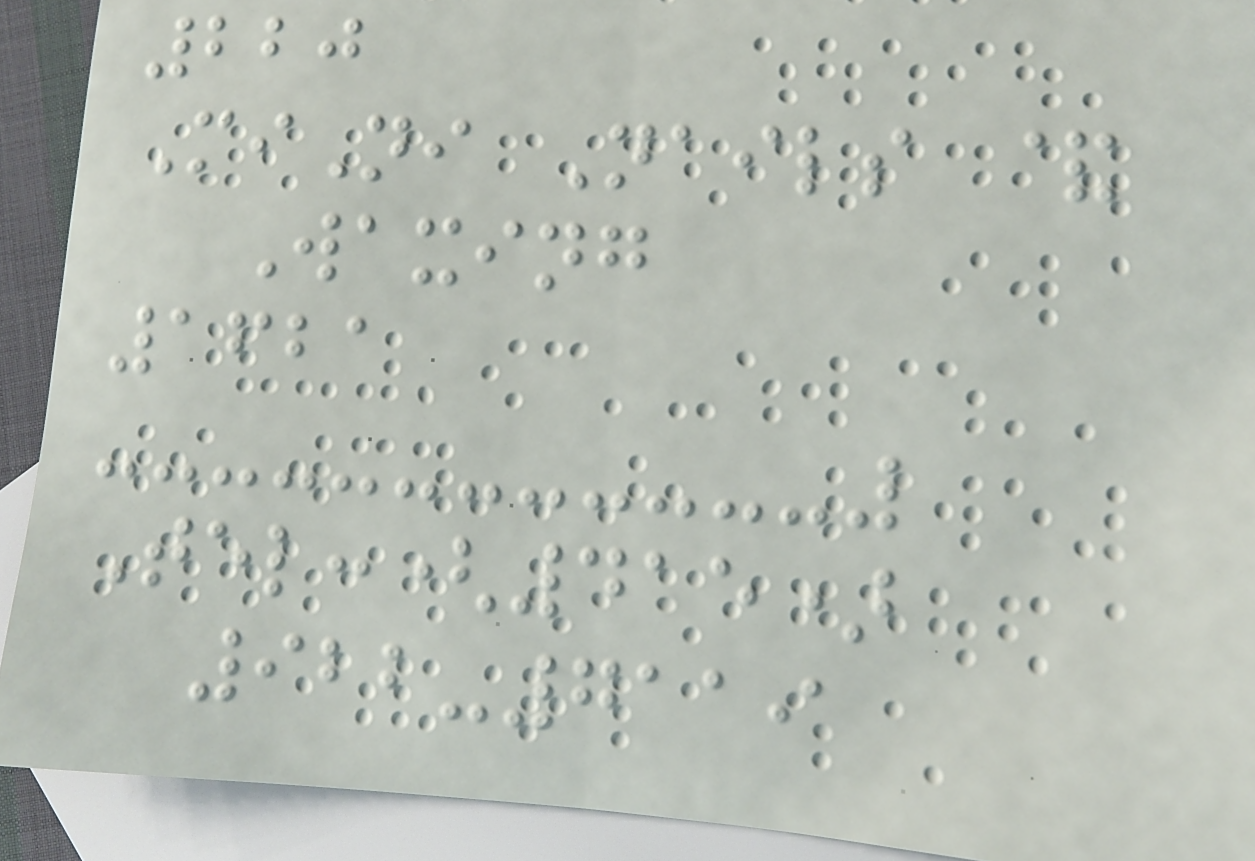220
MiNi Nails &
Waxing
1621
Tel:(415)
922-7119
